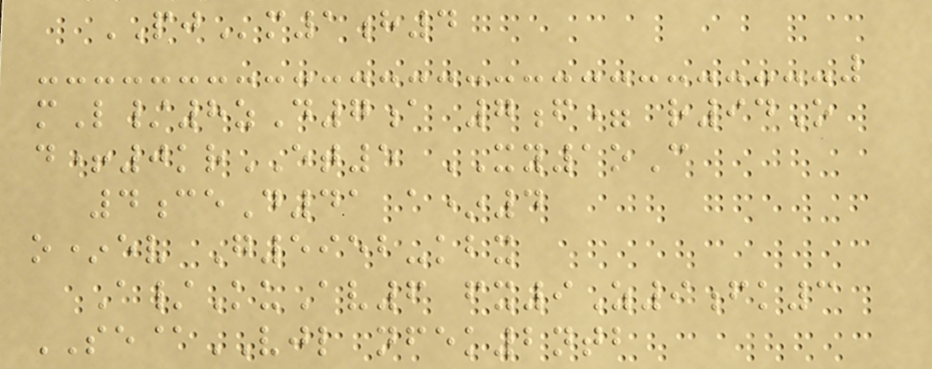PJm1h4
mL/8zD7a 7f= r94O
d+0krET5 XY1oC
4ceD41 a*4
o*ev G5952-kbx
A/KuAv6 fx9Z9fk3
SE@VJL nfek2ntb
